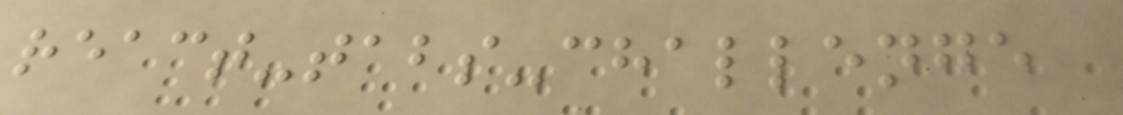react-tabs-challenge
